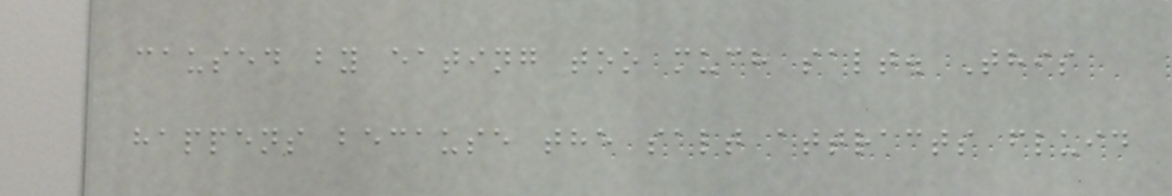caused by eating too much salt. This
happens because the salt attracts fluid
